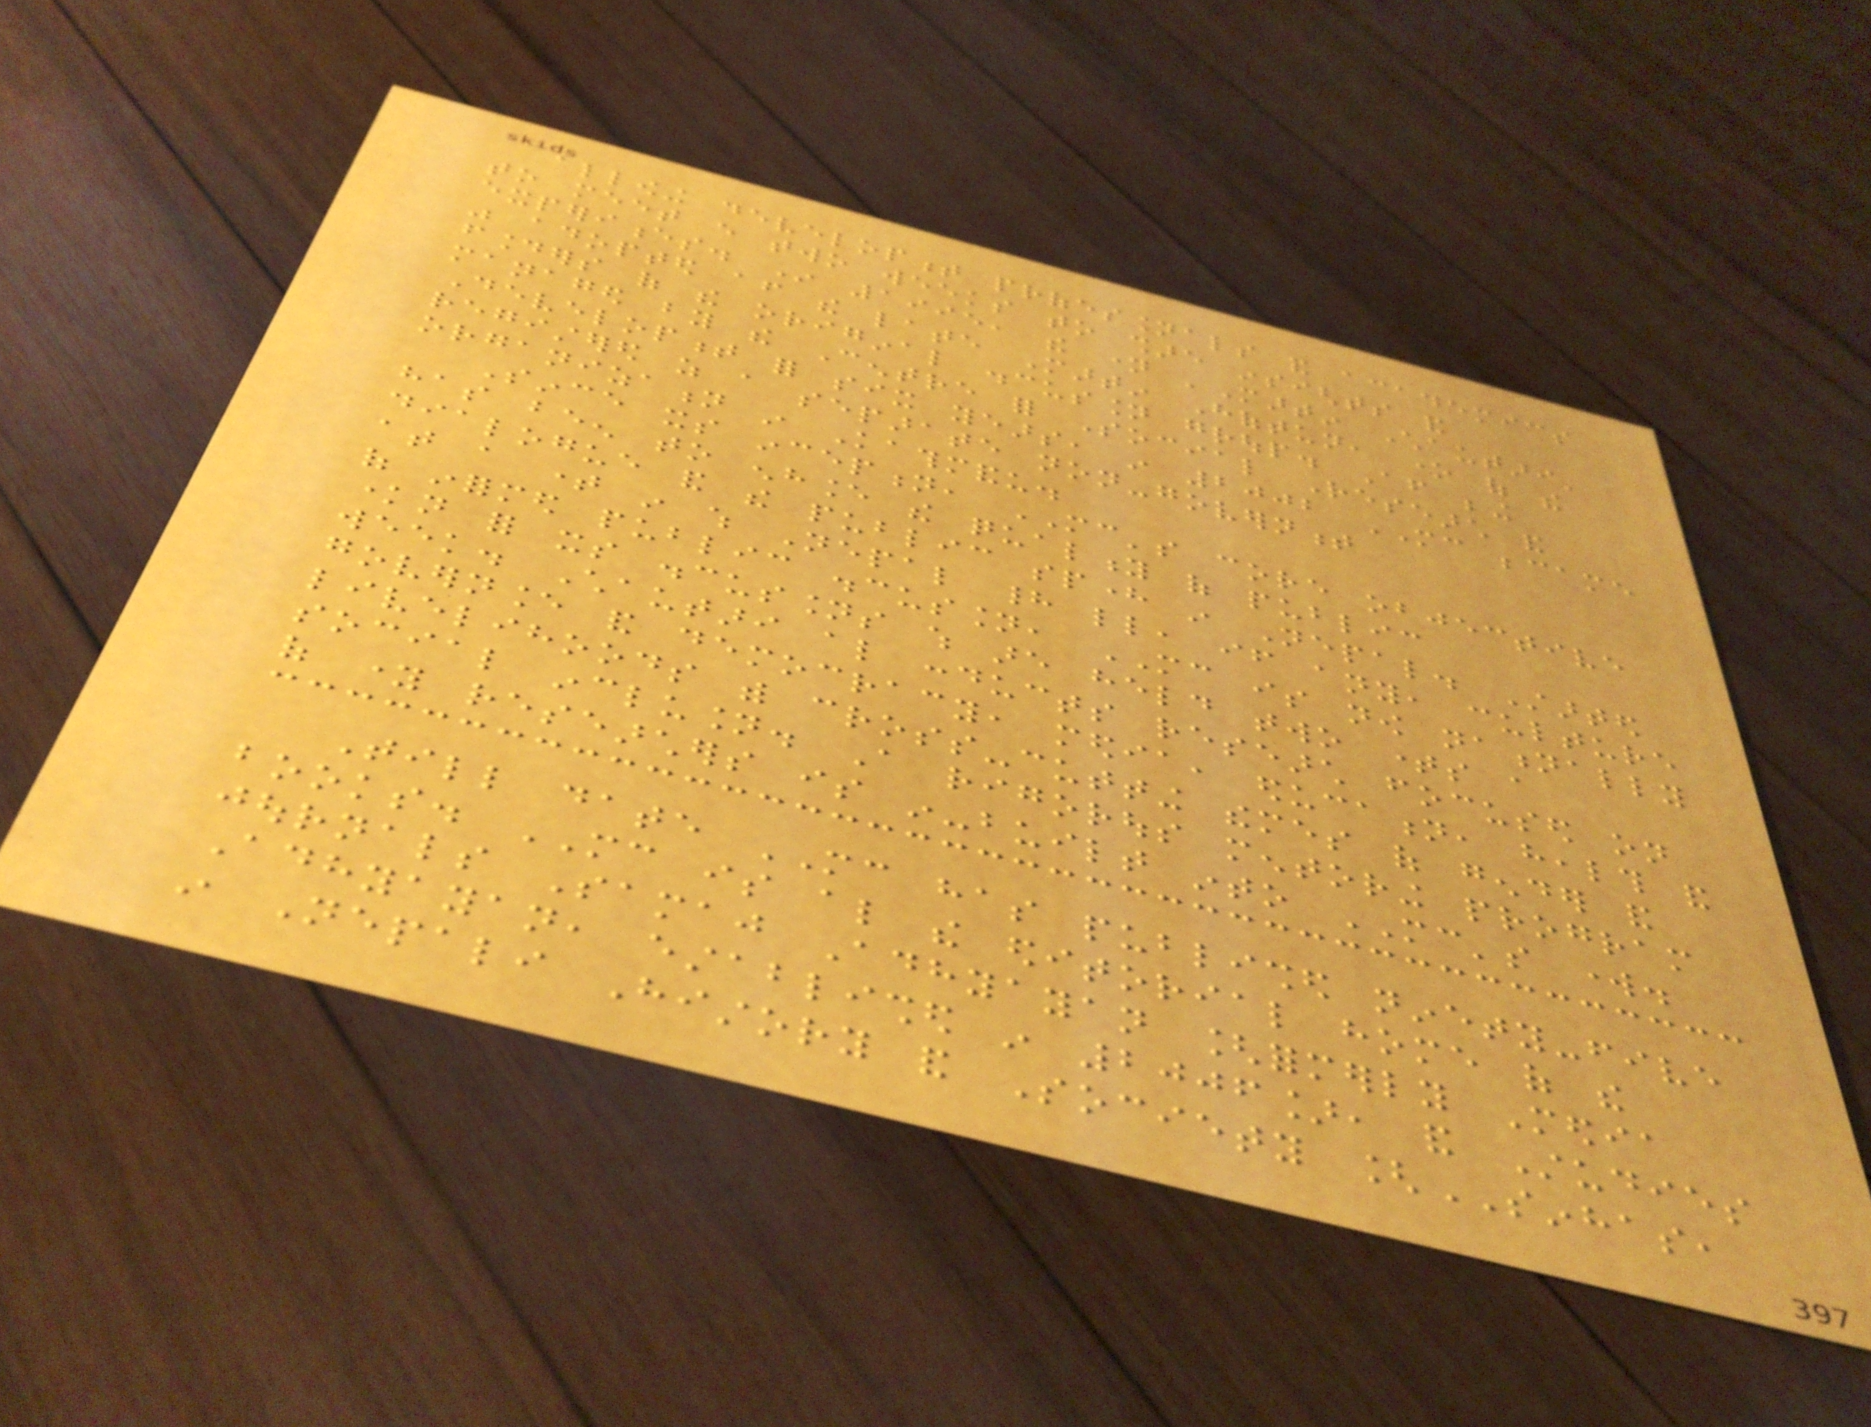allowing development professionals and academics
to meet every two weeks to share insights and
experiences. In 1995, the name 'Martin Chautari'
was adopted after the late Martin Hoftun, one of the
founders of the original discussion group. After being
managed by the Centre for Social Research and
Development for six years, in 2002 MC became
registered as a separate non-government
organization in Kathmandu.
Since its inception, MC's core objective
has been to enhance the quality of public
dialogue and the public sphere in Nepal. Started
at a time in which Nepal had little, if any, culture
of informed public discussion, MC is now nationally
known for its discussions which are held two times a
week. Chautari also conducts research focused on
governance and democracy, media, education, health and
livelihoods with cross-cutting themes of gender and
social inclusion. A rigorous mentoring program
of young researchers is in-built into MC's work.
Till date MC has published ninety-five
books. MC is also the editorial home of the
journals Samaj Adhyayan [formerly Media
Adhyayan, established in 2006], and Studies
in Nepali History and Society [SINHAS,
